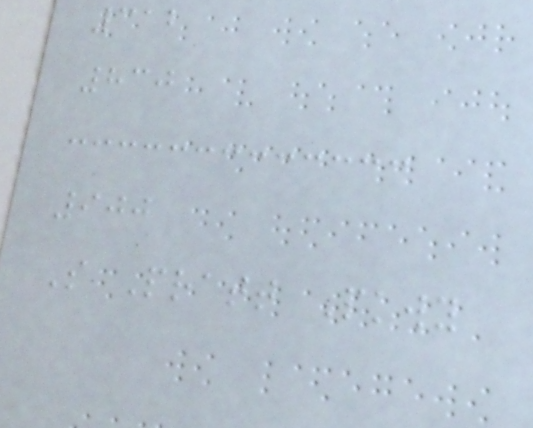312
830
900
S Pratt Pkwy
